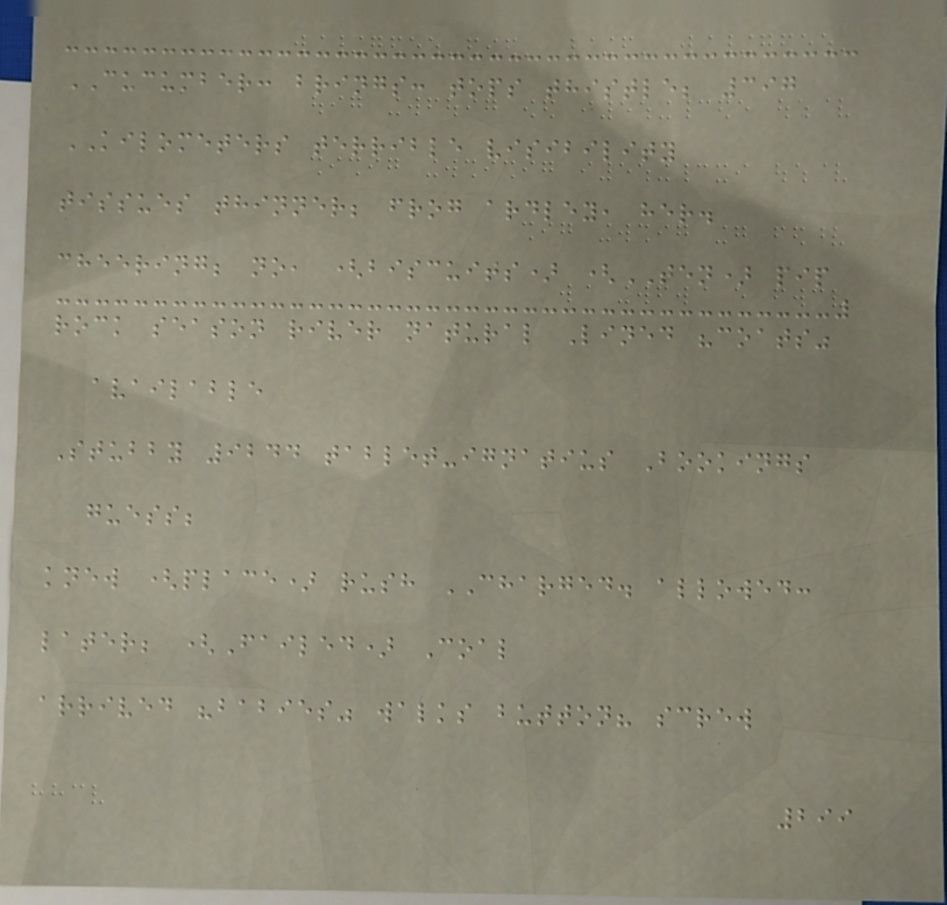CUCUMBER: brings: tops thistle; 397
KILOMETERS terrible visibility
tissues thinner; frog ardley, her.
cheering; no, (biscuits) (TEN) pip
rock season river natural Lined "coats"
available
Stubby 9244 tablet-ignatius Bookings
guess;
knew (place) rush CHARGED. allowed:
later; (Failed) Coal
arrived "babies" walks button? screw
299
